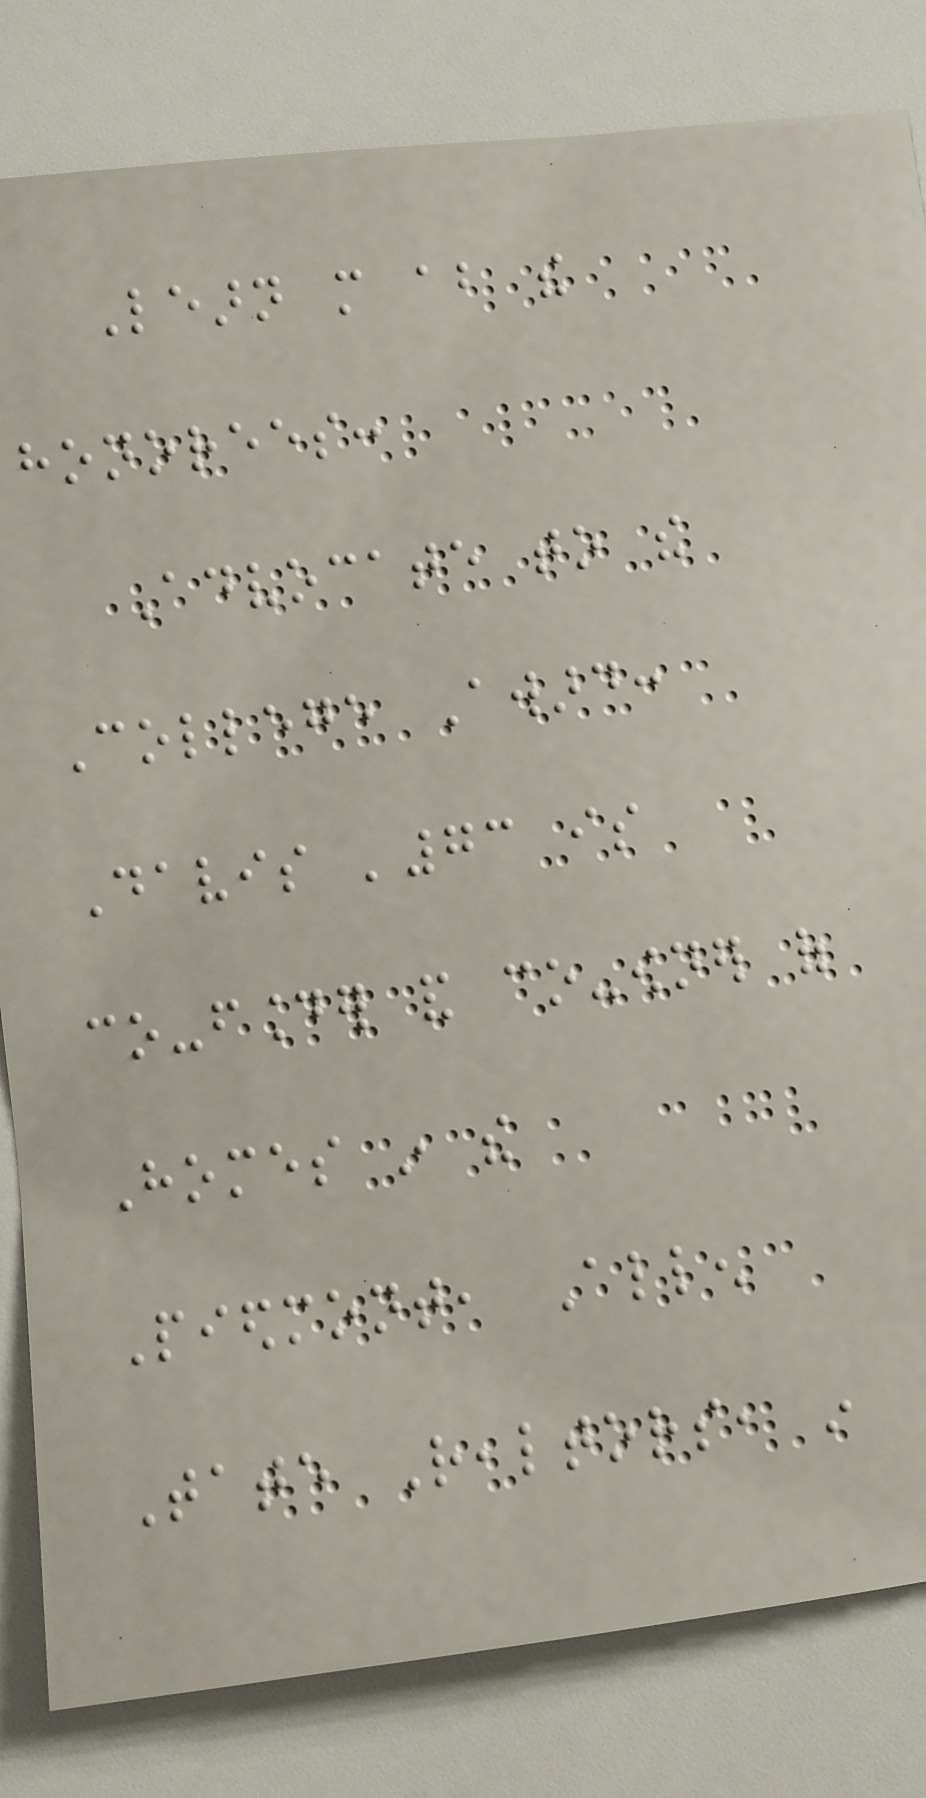Learn more about the
honorees:
Advocate to the
College Award:
Davis '73 is
co-founder and co-owner of
Homes in the
Piedmont, Allen
Tate Realtors, in
